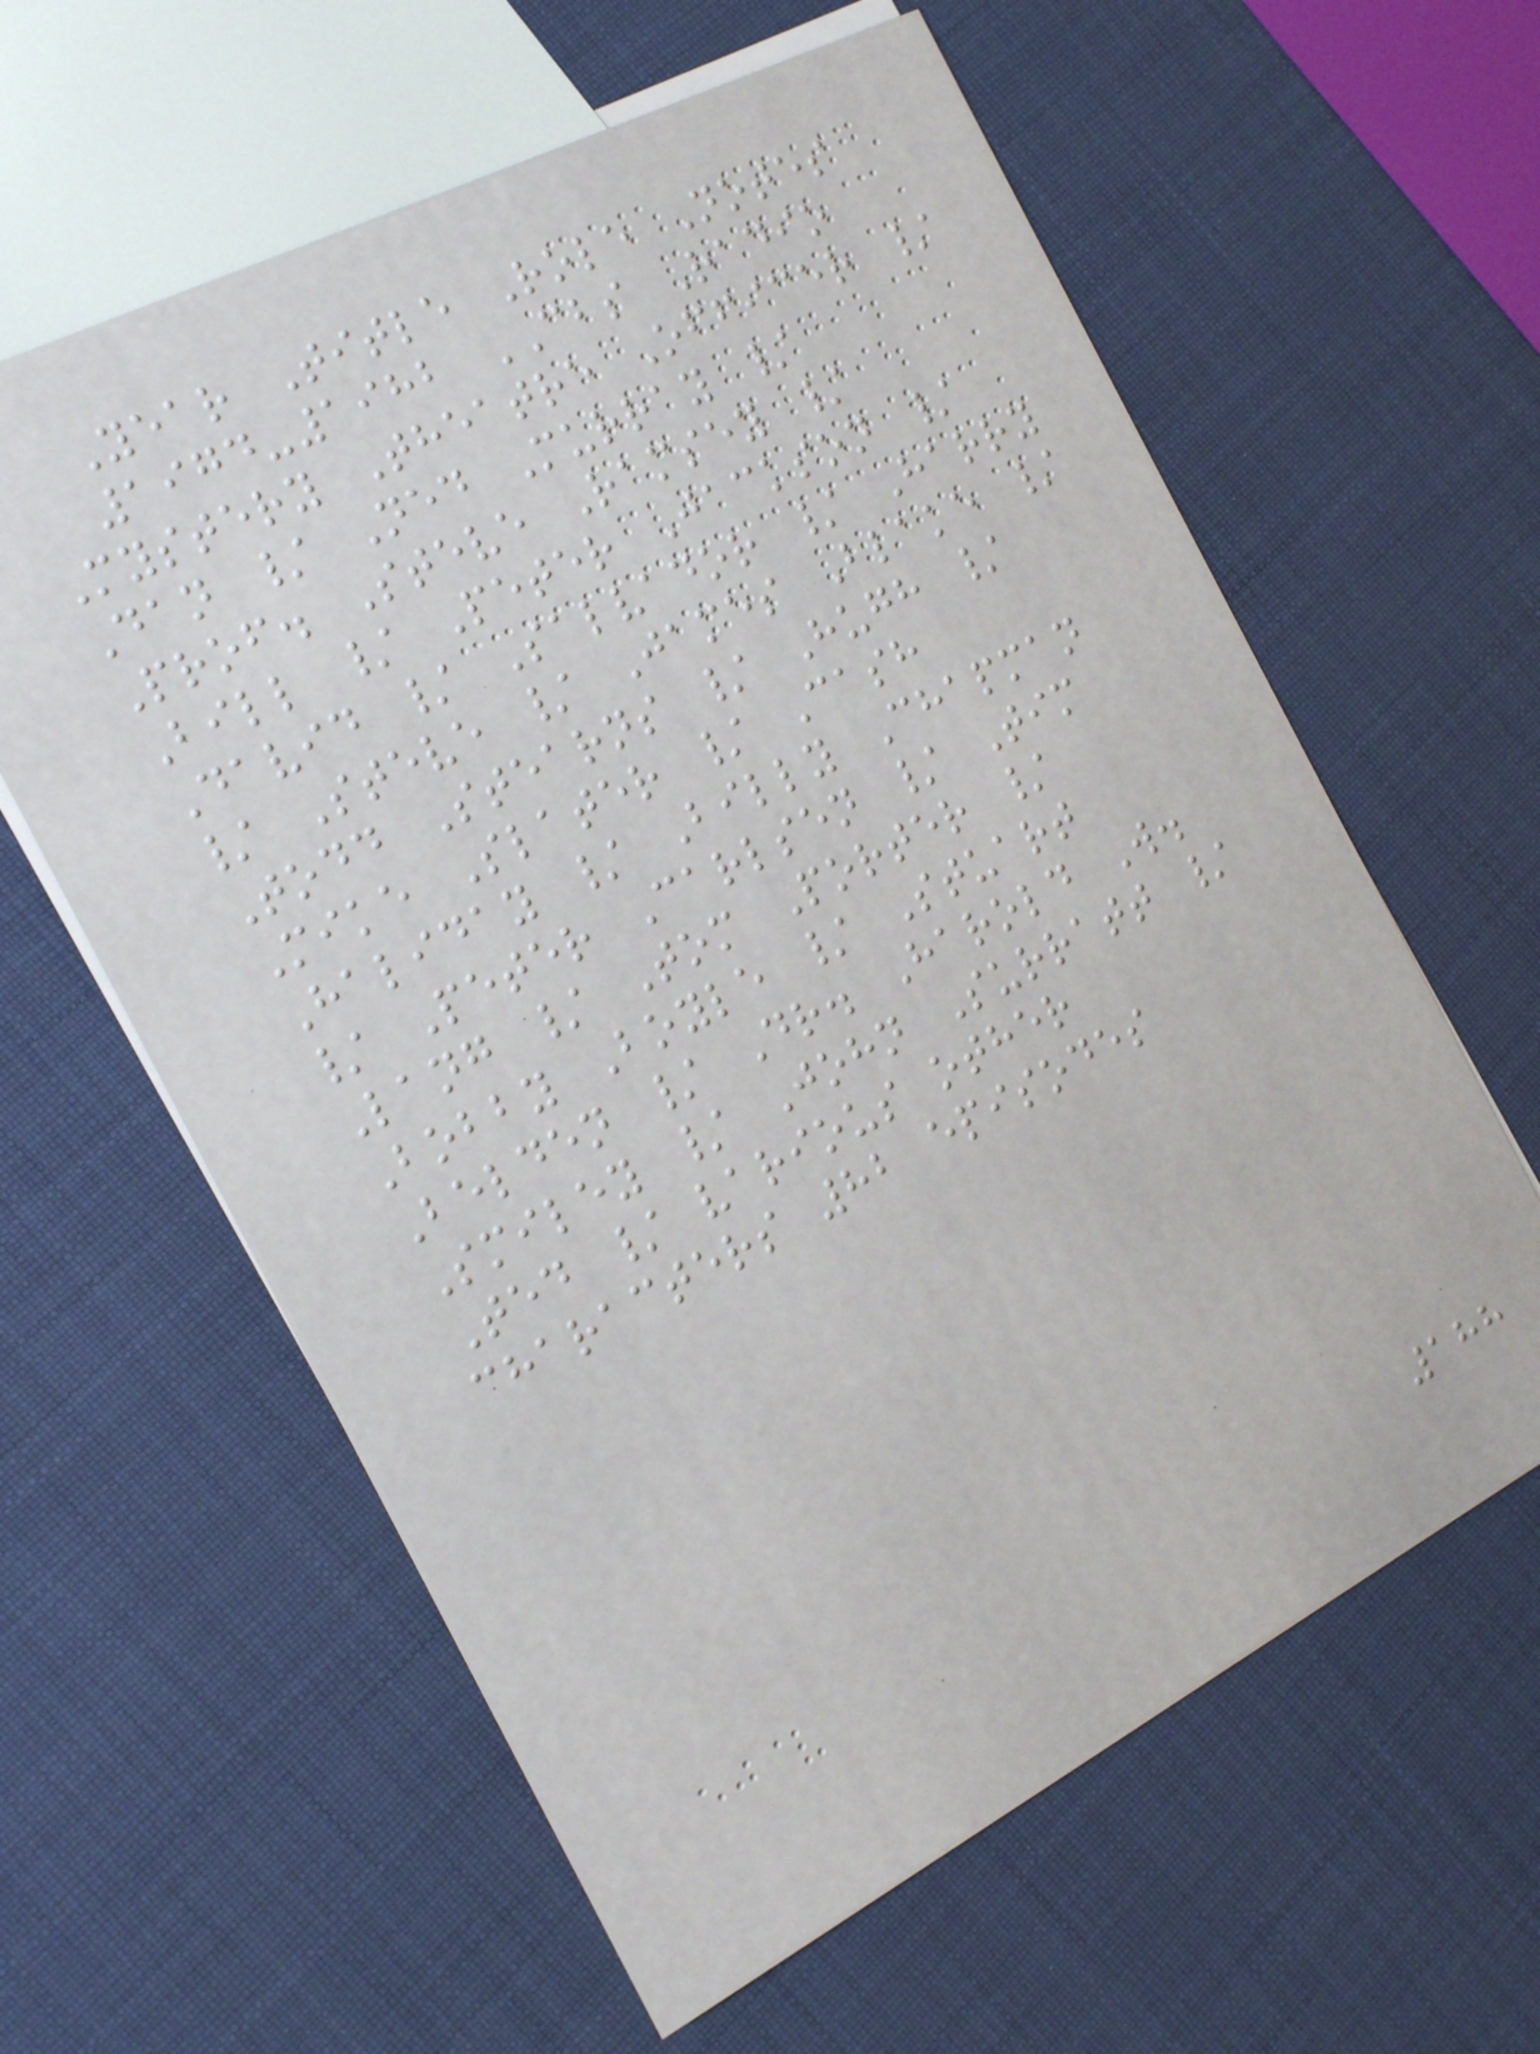Year Title Role Notes
1974-1982 CBS Radio
Mystery Theatre Officer /
Dan / Ned Murray /
Prof. Steve Ramsey /
Bill / Peter Jackson /
David / Salvador / Harry
/ Steve / James Blake /
Todd Stearns / Hugh /
Mike Slater / Cash
Haliday / Billy Chapman
/ Peter Carlsen / Tim
Lang / Tom Porter /
Bobby Boyle / Stuart
Belden / Dr. Harold W.
Smiley / John Surratt /
Ted / various other
characters 82 episodes
188
